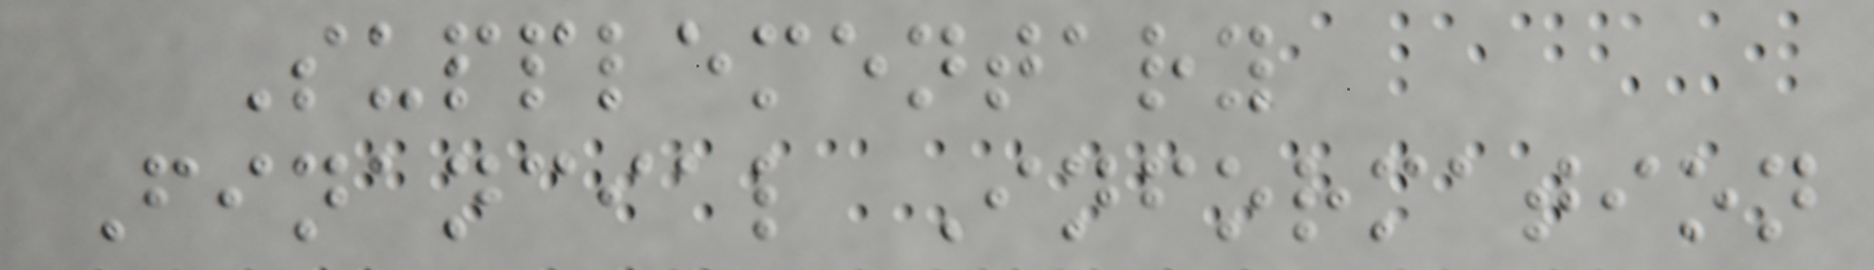Supplementary
Financial Information
